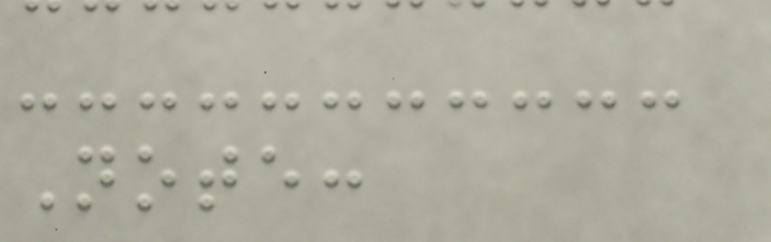Note:
